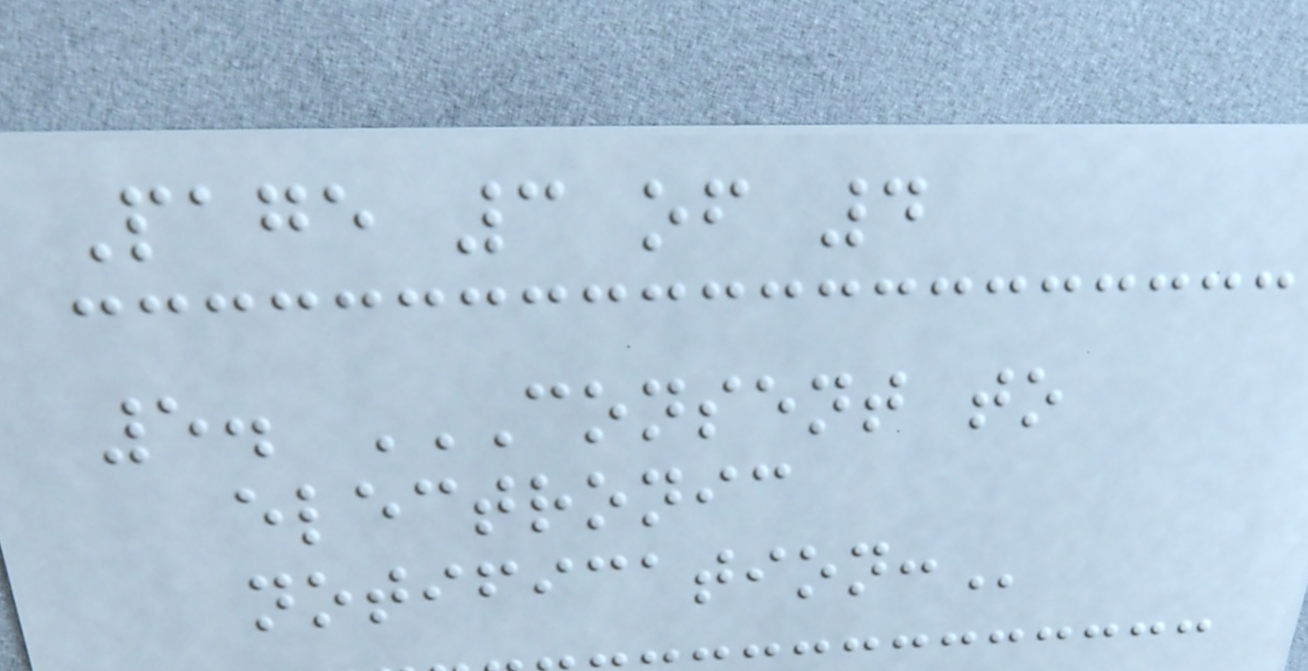Page 3 of 4
5. CONSENT TO
ELECTRONIC
NOTIFICATION:
